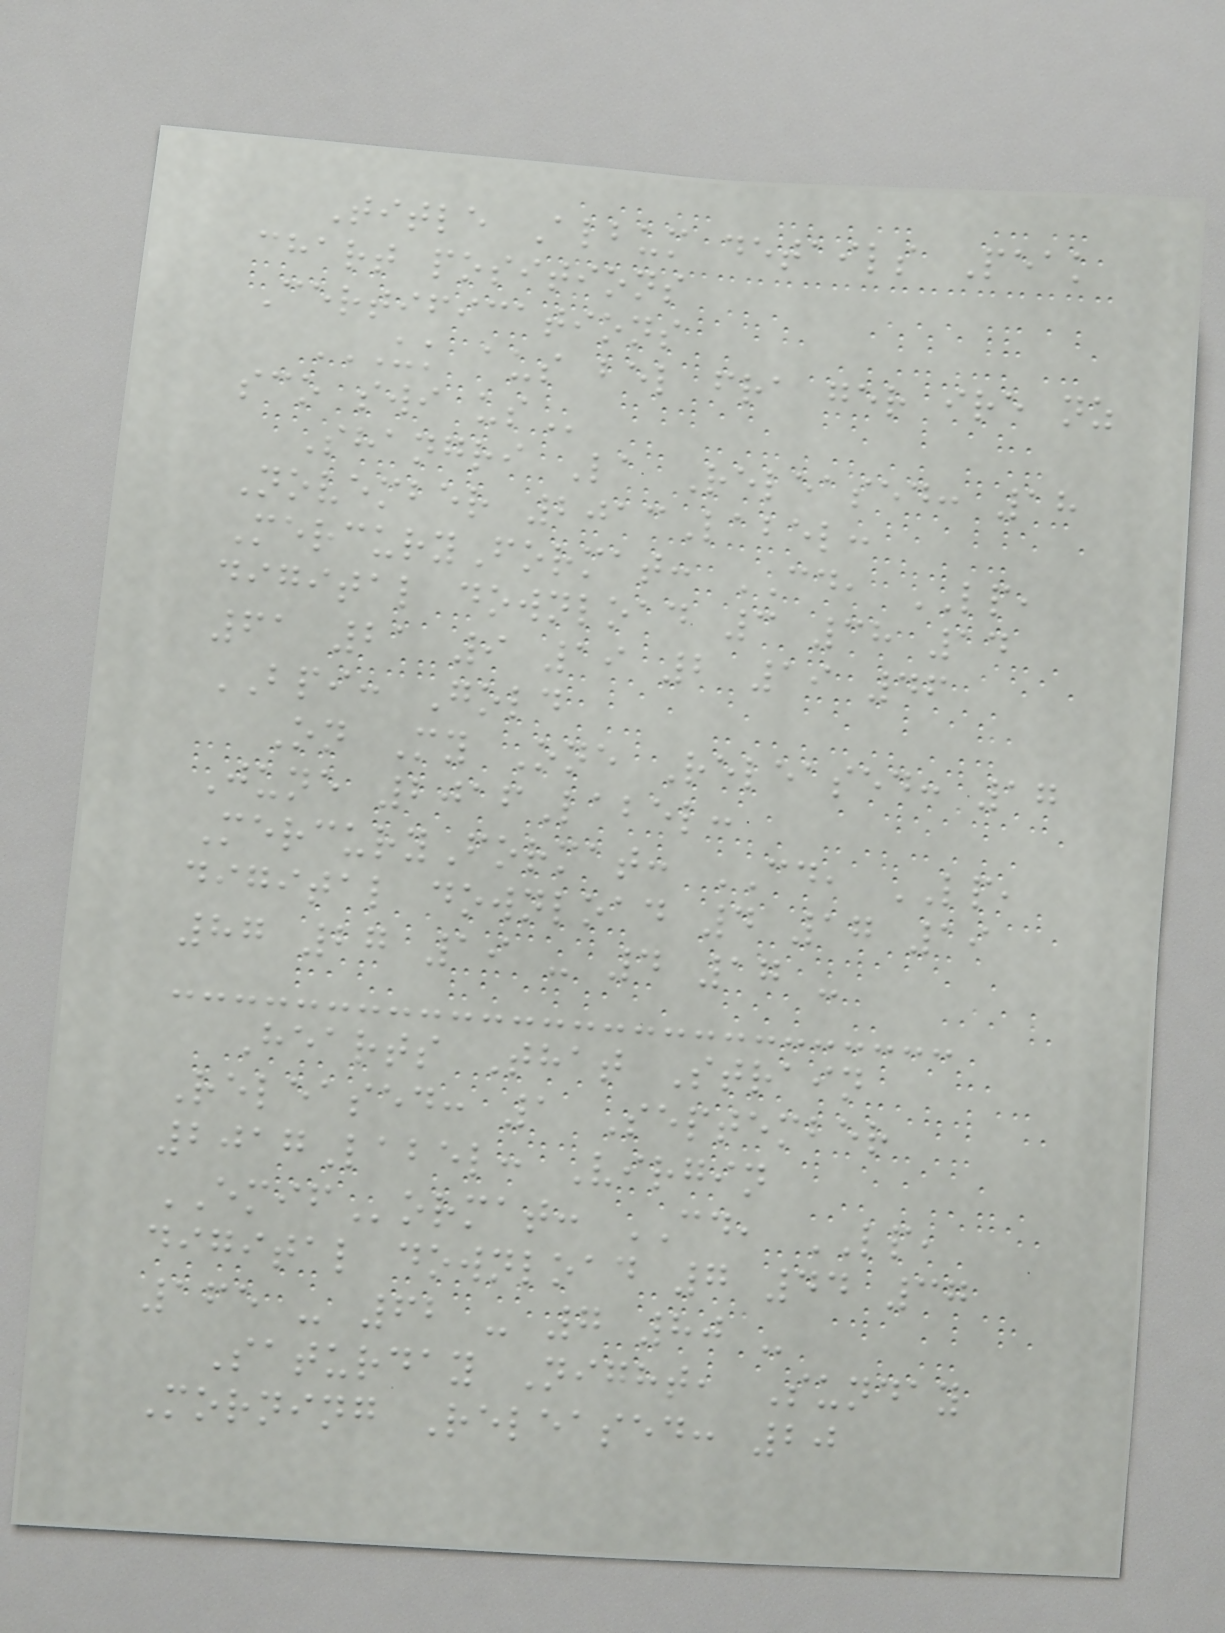Title Album details Peak
chart positions
Certifications
UK AUS BEL FRA GER IRE NZ
SCO SWI US
Shangri La Released: 18
November 2013Label:
MercuryFormat: CD, LP,
digital download 3 38 14
61 21 9 19 2 19 46
BPI: Gold
On My One Released: 17
June 2016Label:
MercuryFormat: CD, LP,
digital download 4 17 19
87 27 19 - 4 17 -
Hearts That Strain
Released: 1 September
2017Label: Virgin
EMIFormat: CD, LP,
digital download 7 44 37
165 - 62 - 7 80 -
Saturday Night, Sunday
Morning Released: 20
